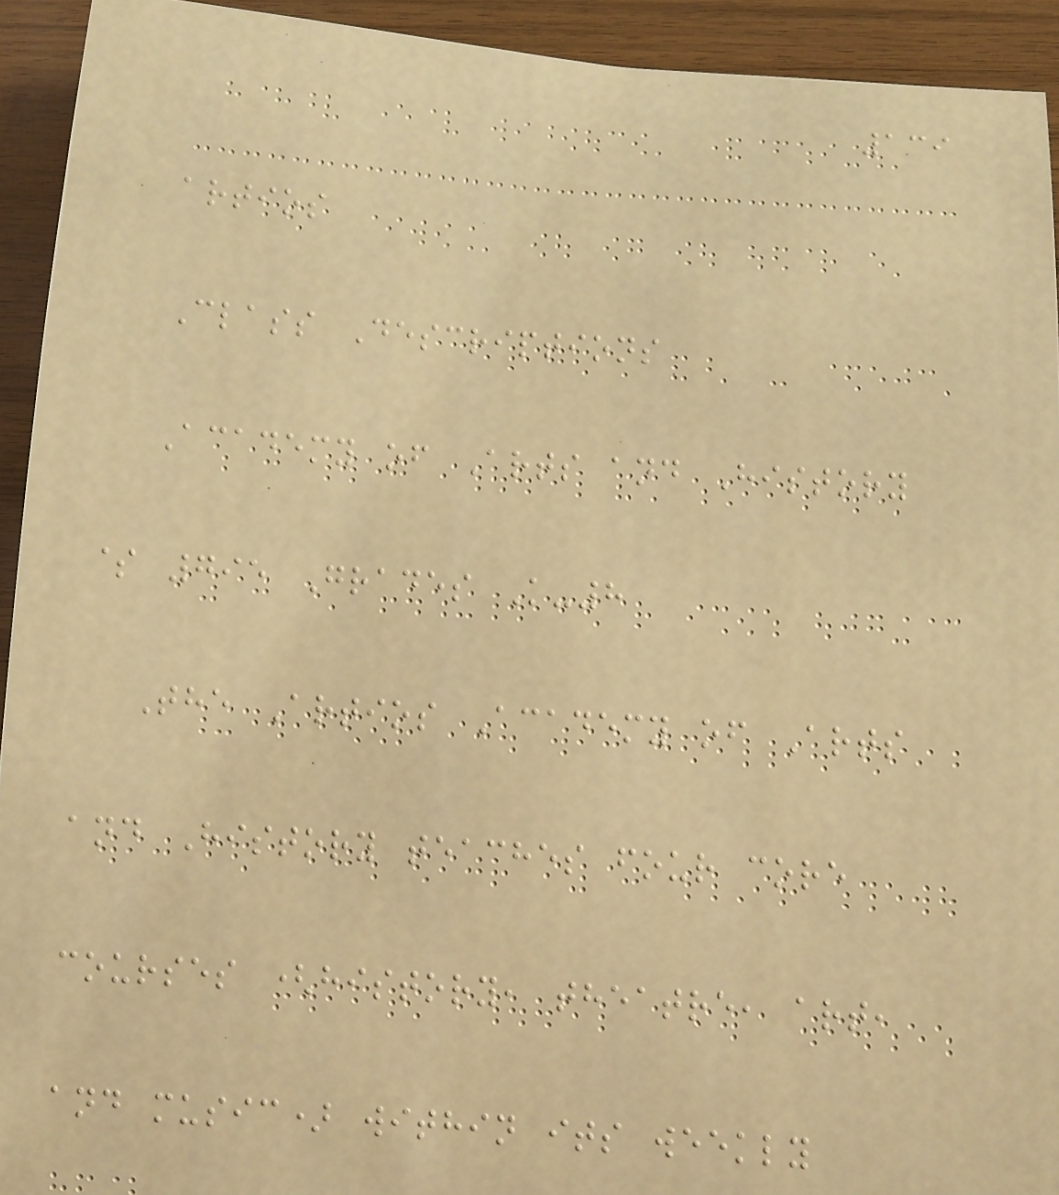139
artios
Class Descriptions
Academy of Arts and History
$ 795 Grades K-8
The Artios Academy of Arts
and History teaches four core
courses (history, theatre, art,
and music) within its weekly
